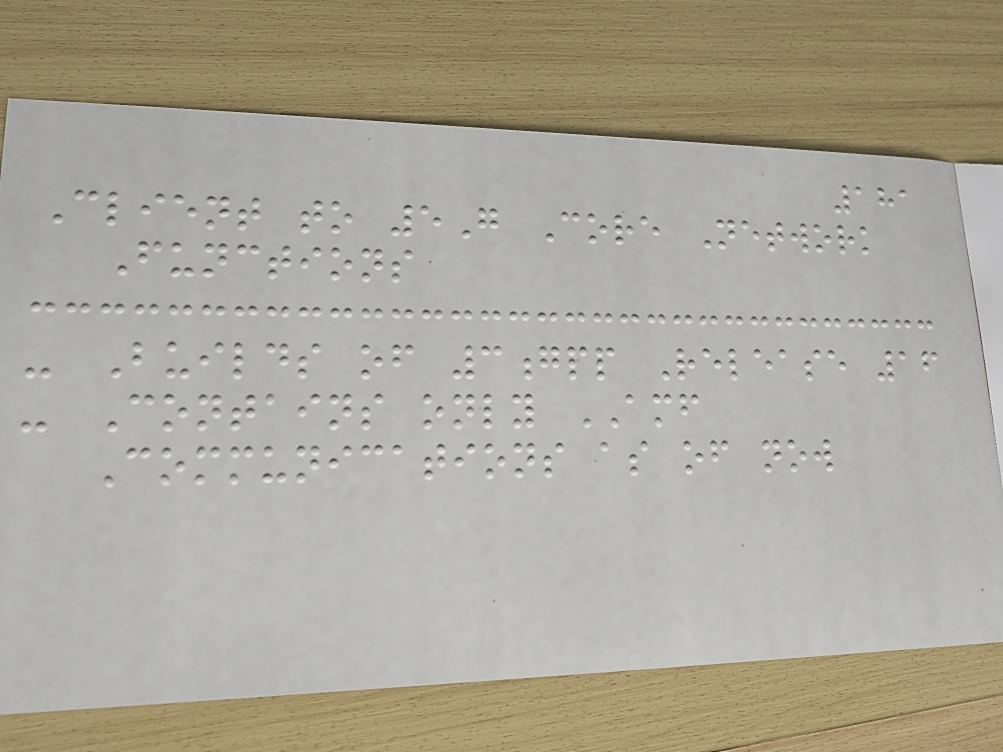181
Client to 5G Core Network
Functions
- Builds of 3gpp Release 16
- Contains only AMF
Communications as of now
